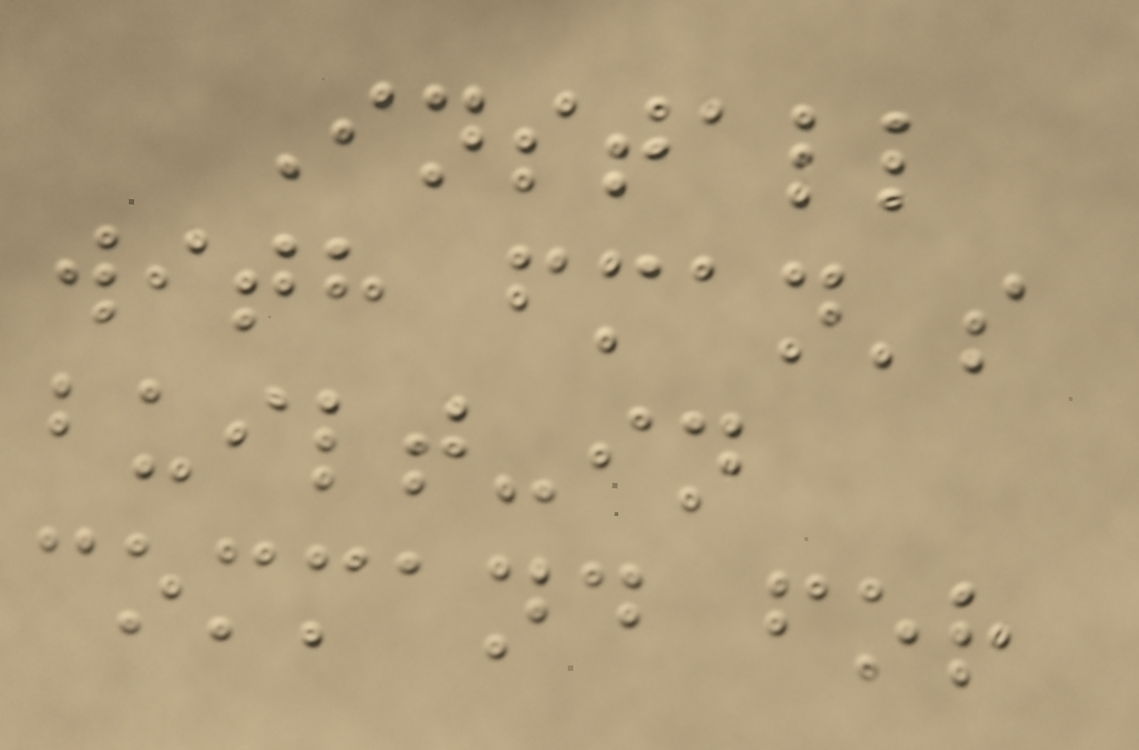Install
with fman's
built-in
command for
